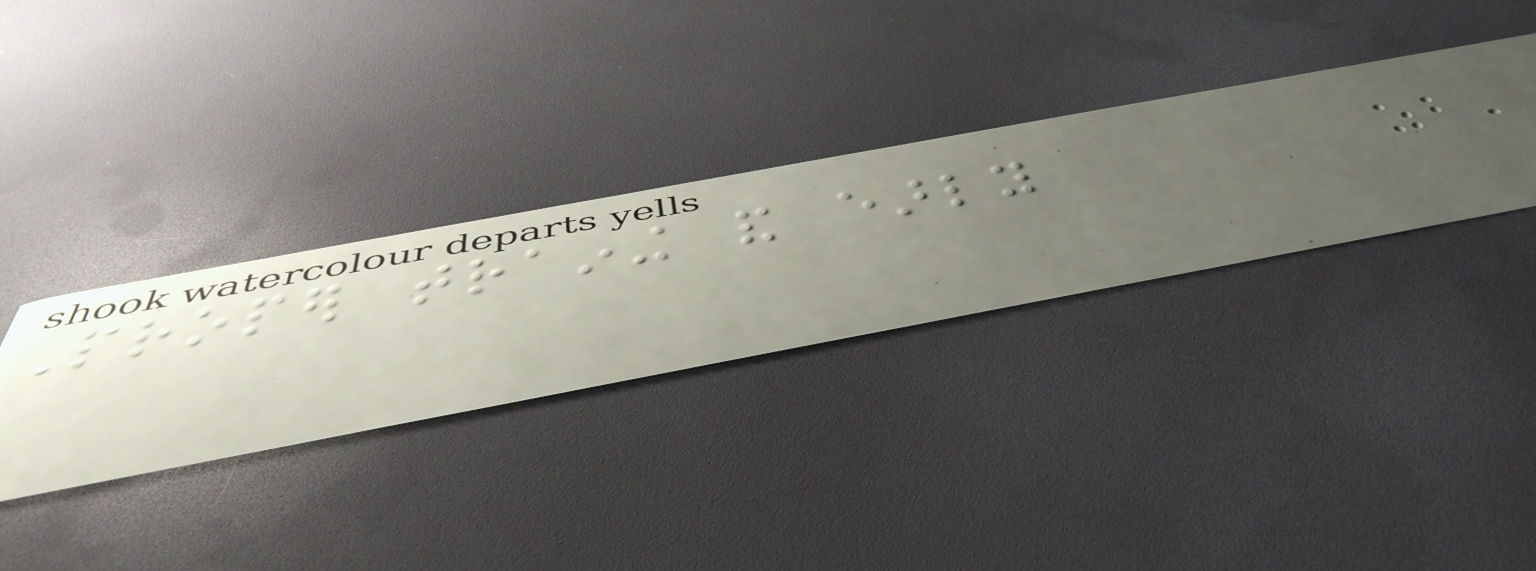Proper training and early
